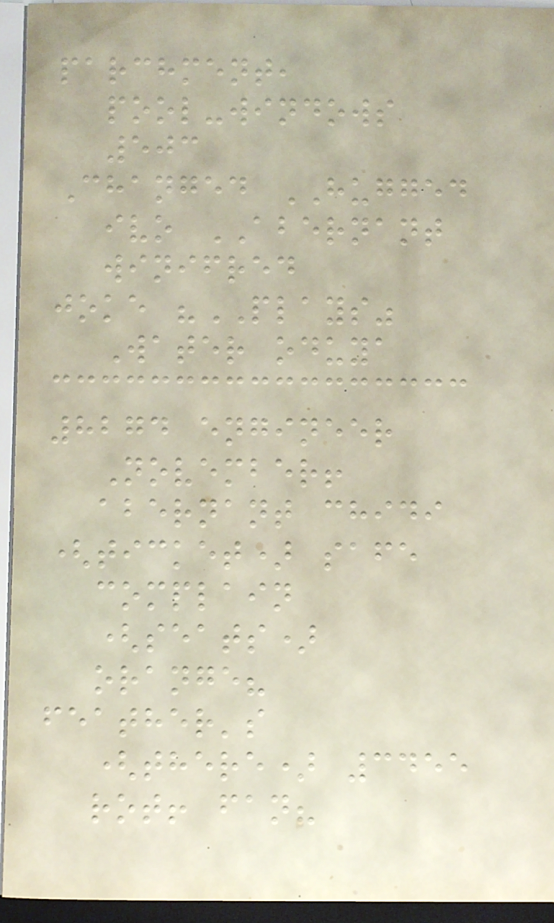parchment,
pool-windows
503
Changed HUGGED
ivo ABERNANT
winifred
joke "PLAYS"
Water oduya
8274 engineer
November!
abernant chidi
(ticket) safe
complain
(seats)
orange?
feather's
(there) 3455
rot! fan?
